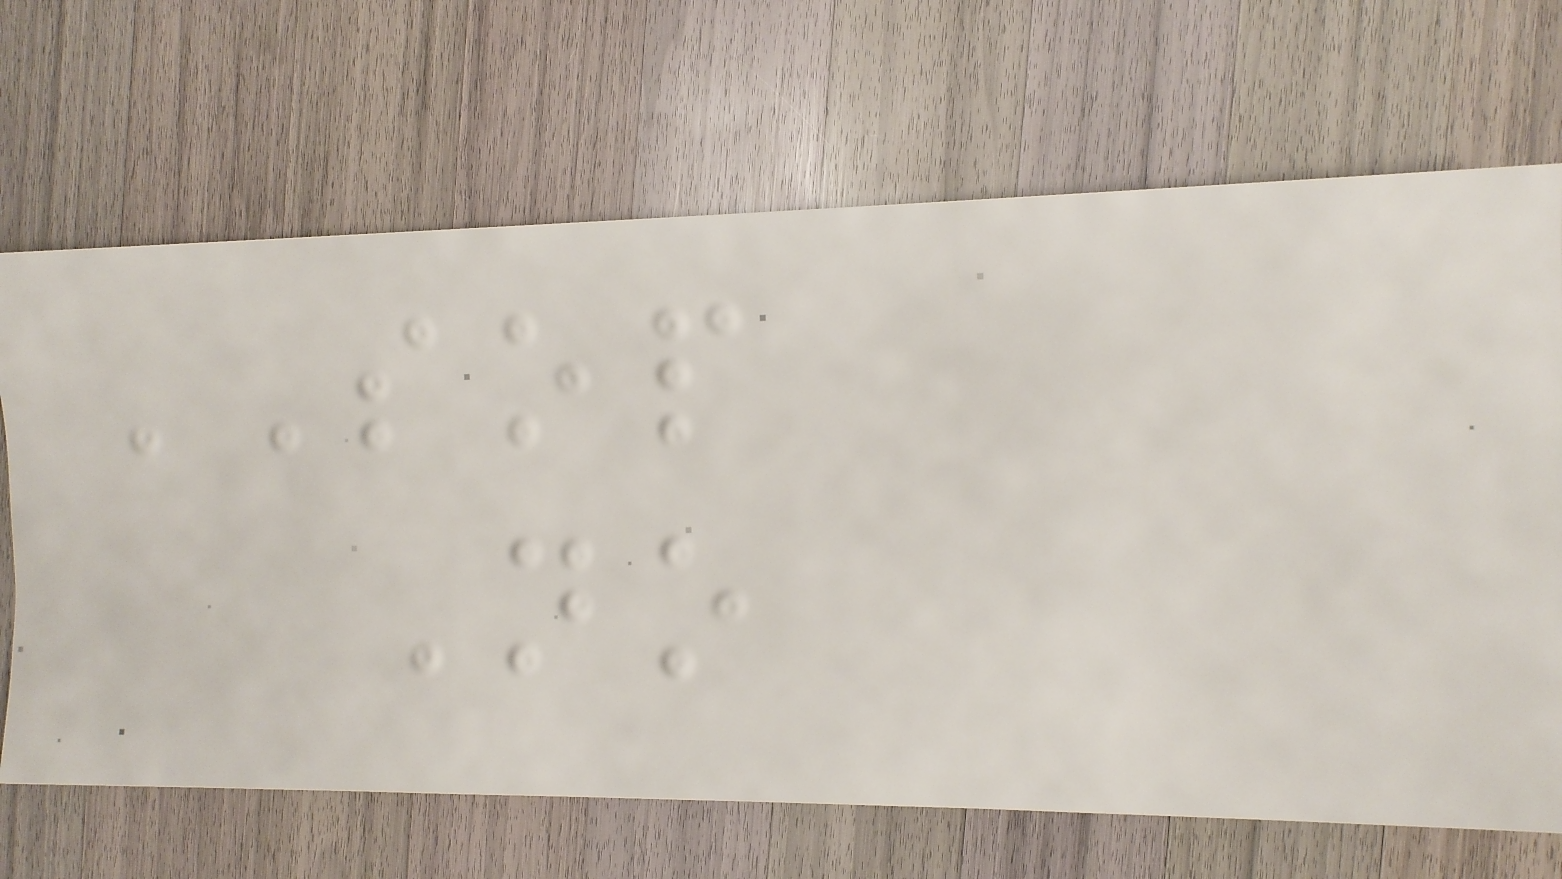SOP
No
